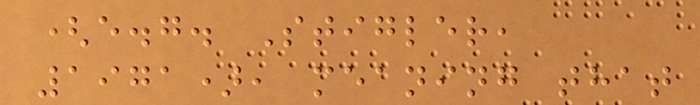(e.g. Stigler,
1971), meaning that
